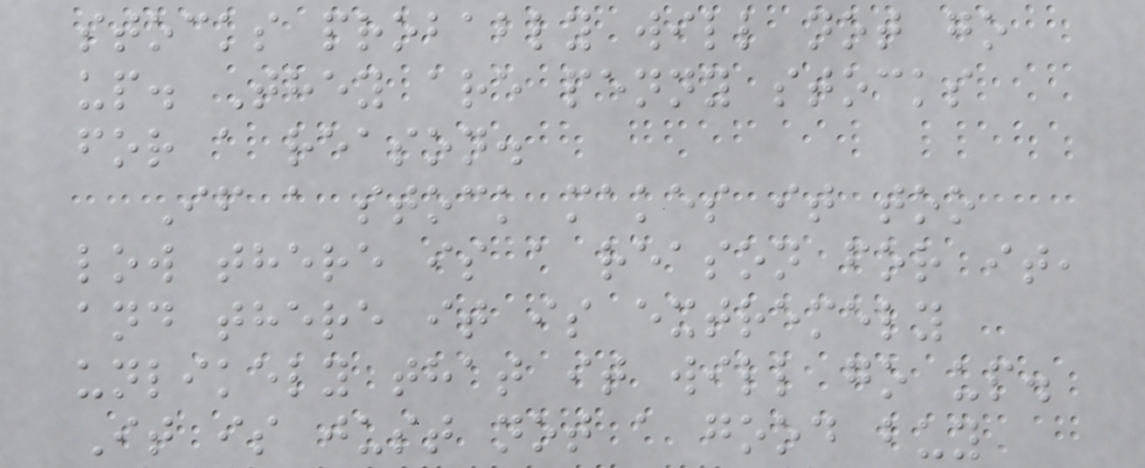stocks probably will not go
up. They are penny stocks
for a reason.
If a stock makes it too
low there is a reason for it,
and there it is extremely
unlikely that it will go up.
It is just not a good buy
